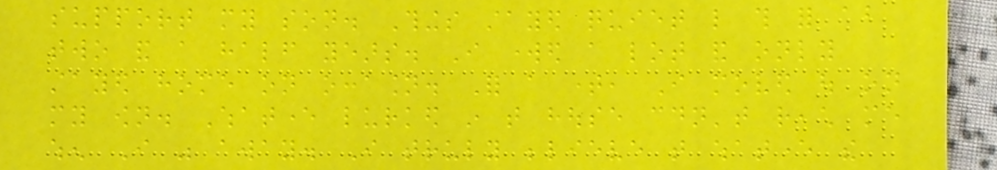support my son. Things stayed quiet like this for about
two and a half years. I worked a lot and only
stayed home on occasion. For a time, I moved out on
my own. Whatever lurked in that house couldn't reach me
when I was away. I truly believe that whatever the
